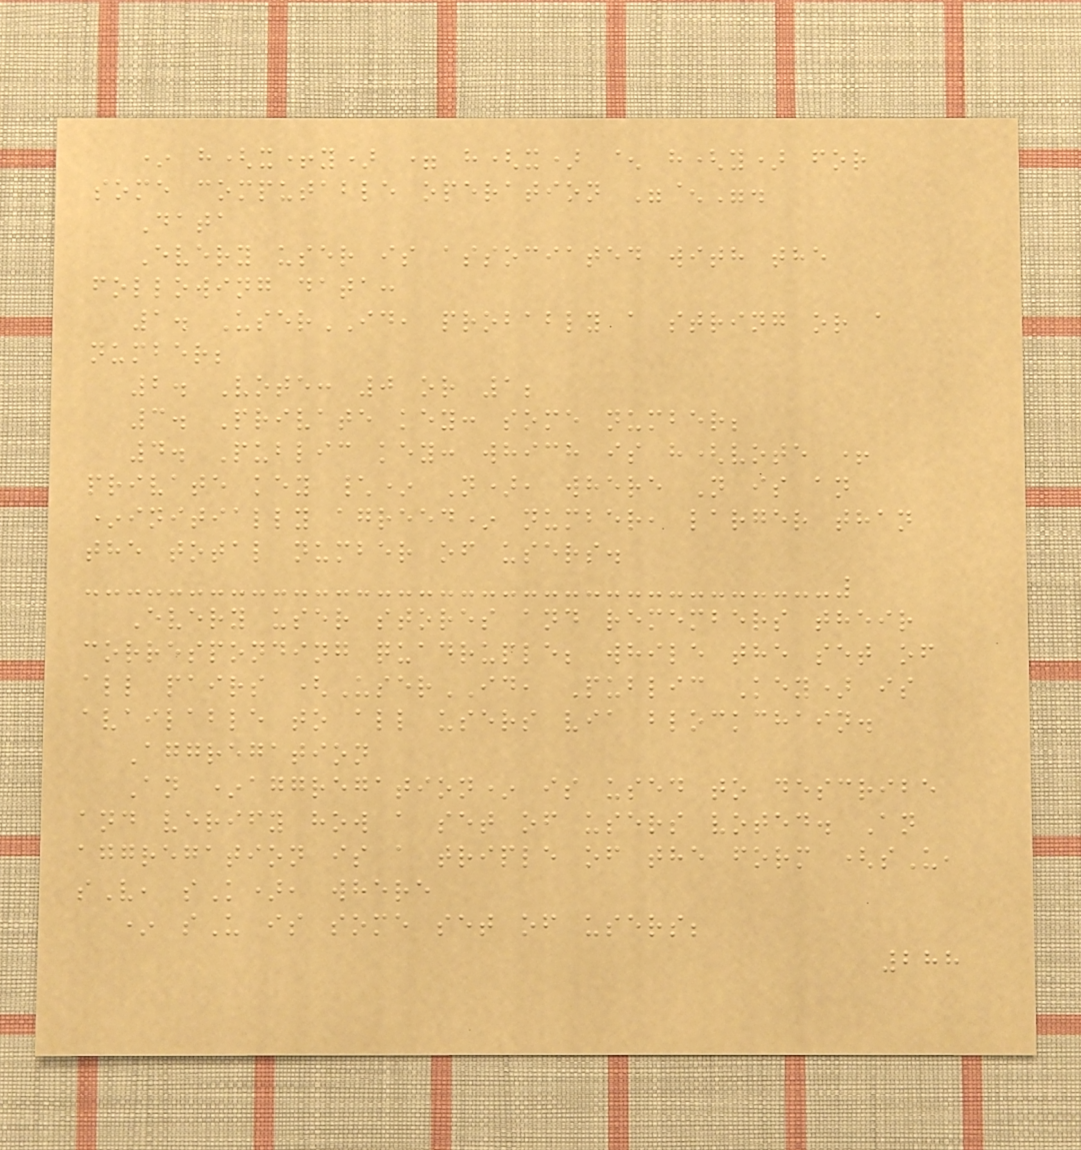* h(x+y) = h(x) ^ h(y) for
some computable operation "^".
Data
Every user is associated with the
following data:
1. UserID, probably a string or a
number;
2. Vote: 0 or 1;
3. Private key: some number;
4. Public key: which is h(vote +
private key \* N), where N is an
*initially agreed* number, larger than
the total number of users.
Every user stores and remembers their
corresponding quadruple; while the set of
all pairs (UserID, Public Key) is
available to all users via blockchain.
Aggregation
An *aggregation* is used to describe
and verify how a set of users voted. An
aggregation is a triple of the form (sU,
sV, sK), where
* sU is some set of users;
288
